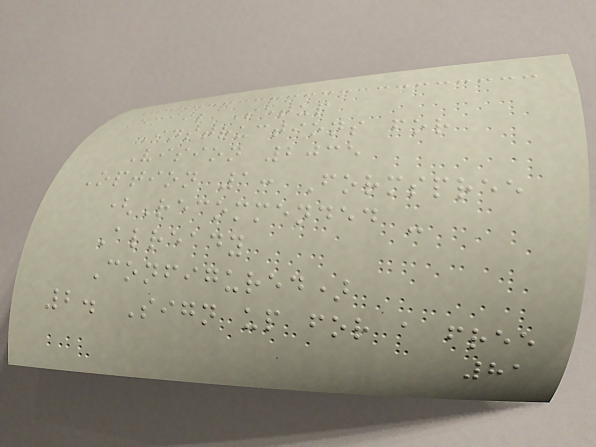Email Setup
Instructions for
Vision 2035
Option 1: Formspree
(Recommended -
Already
Configured)
2. Sign up for a free
81
